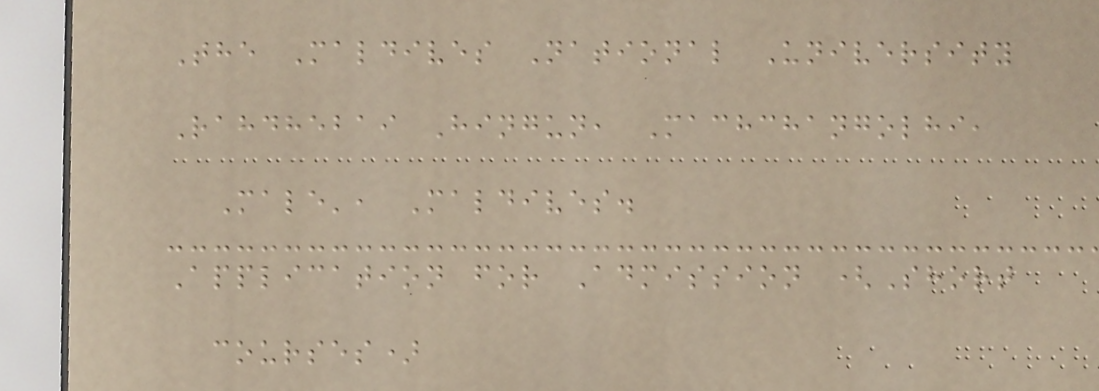The Maldives National University
Rahdhebai Hingun, Machchangolhi,
Male', Maldives.
Application for Admission (Short
courses)
